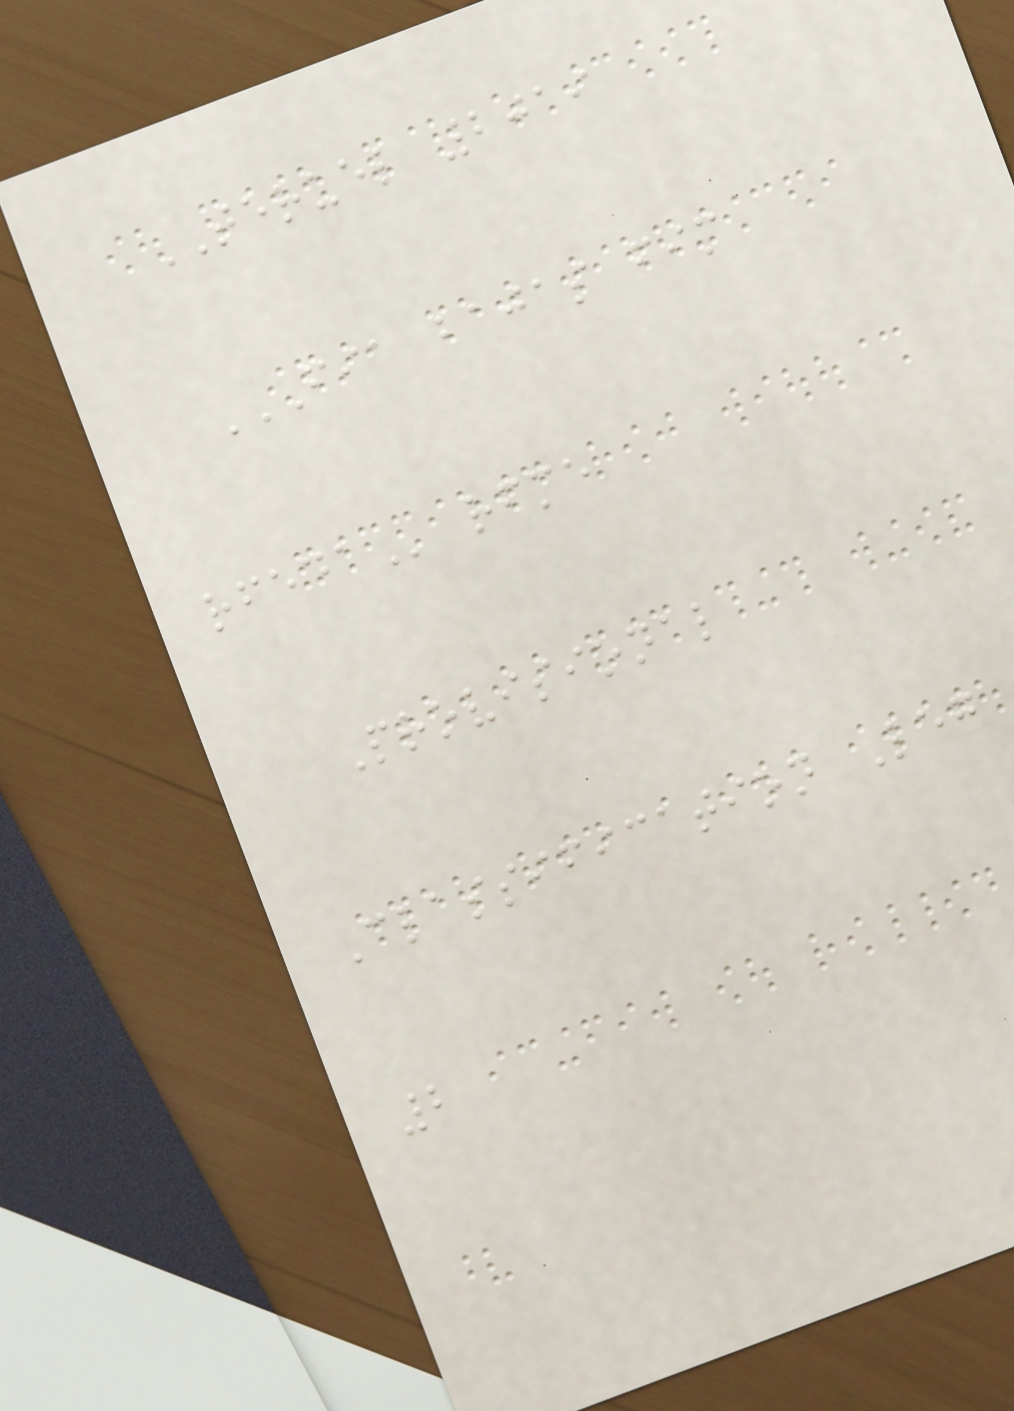TERUEL 2019
FIA BAJAS FIM
RFEDA rfme
Provisional
Classification Leg
2
